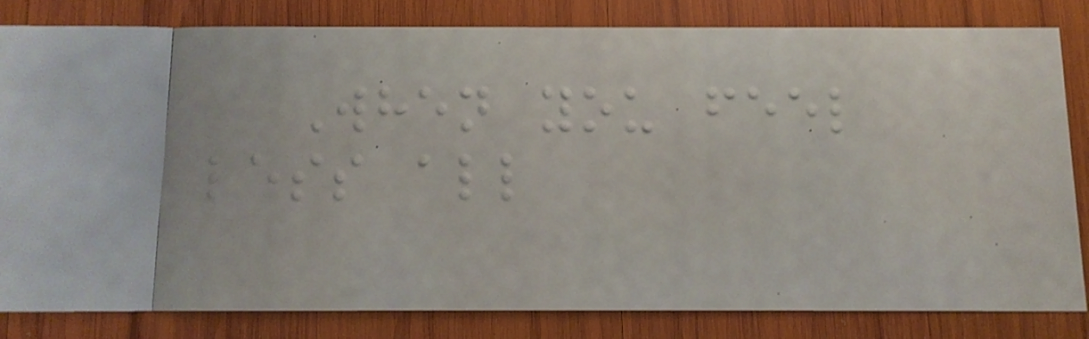When you feel
less all
